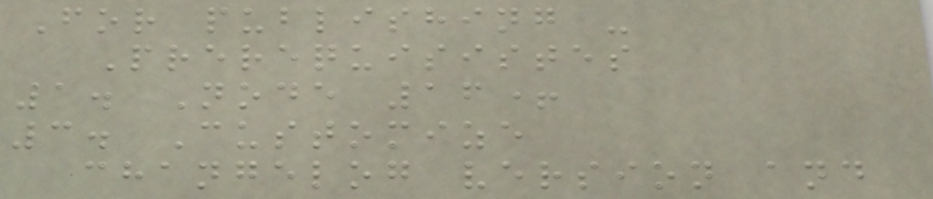For publishing -
Prerequisistes
1. Node 16+
3. Customize
changelog version and
